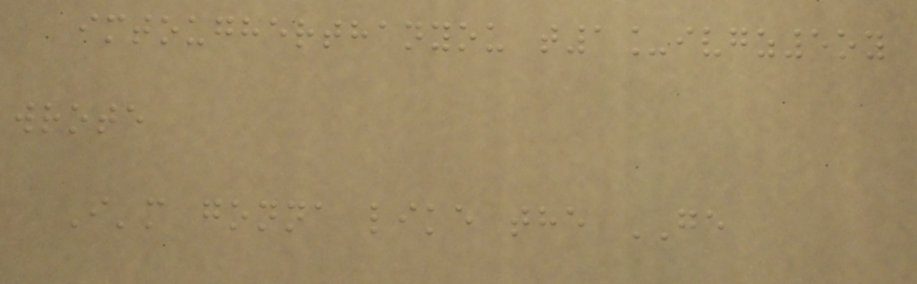imtougherthanyou t1_ivgz5oy
wrote
I'm gonna like the GE
